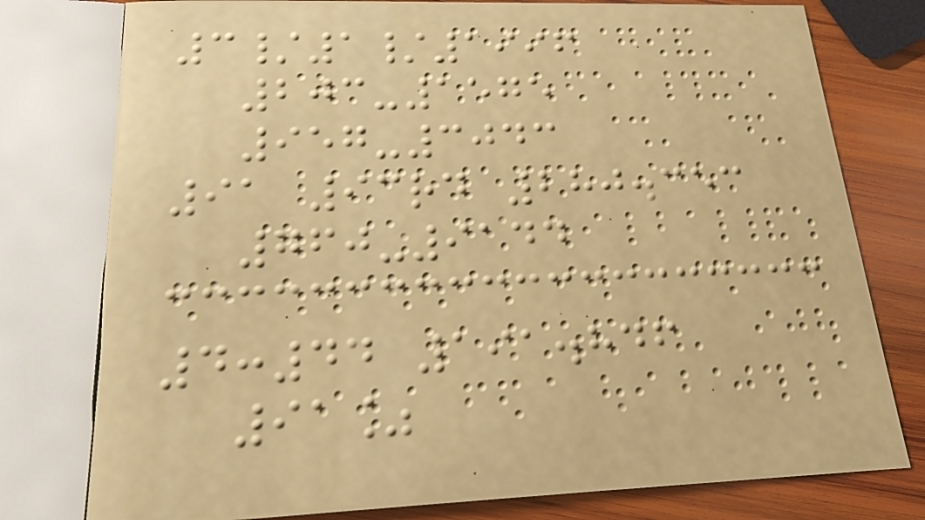3/1/1996
203-1575
957-3043
91 93rd 280.353
760-9144
4:44 191.846
91%
